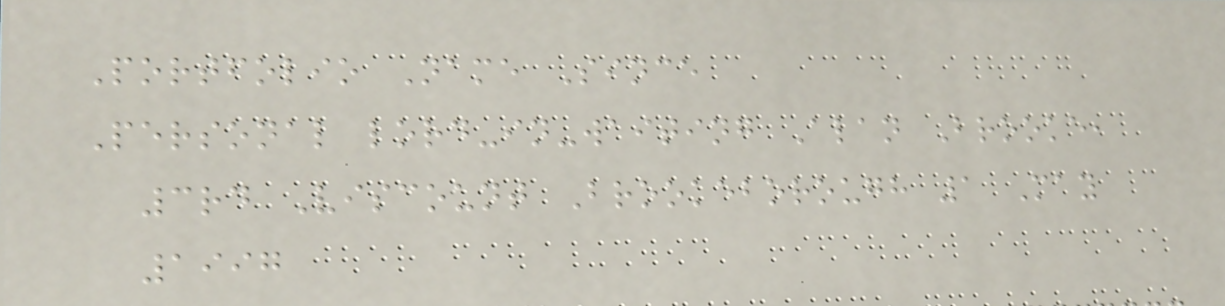Portfolio Name Since
Personal lord-in-waiting Alan Brooke,
3rd Viscount Brookeborough 1 May
1997
